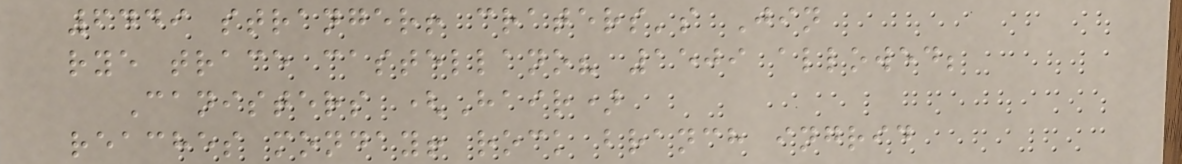6449 stranger! craters's Jin
rye trace castellano? 1509 allowed;
Canisters (Hair)
reaches monday! rock branch ingrid
